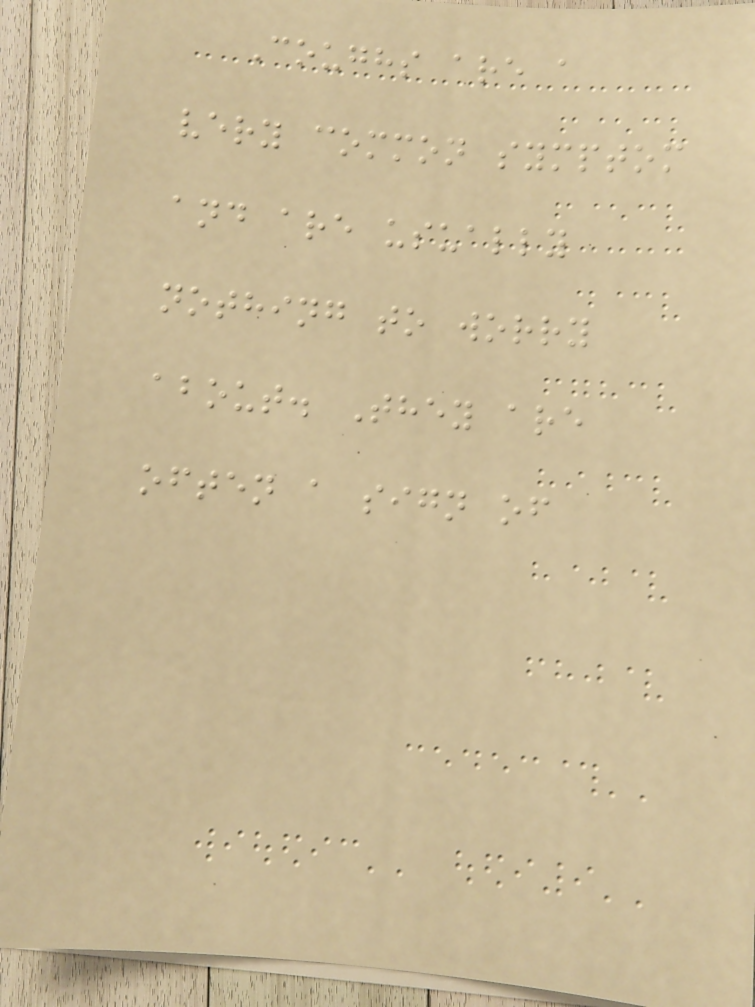Coughs are a
very common symptom
and are usually
nothing to worry
about. They are
often a sign of
